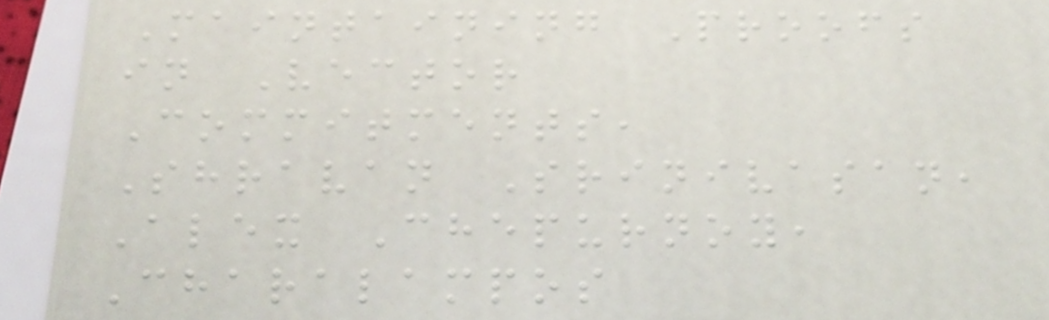Maintaining Proofs
in Vector
Commitments,
Shravan Srinivasan,
Alex Chepurnoy,
Charalampos
